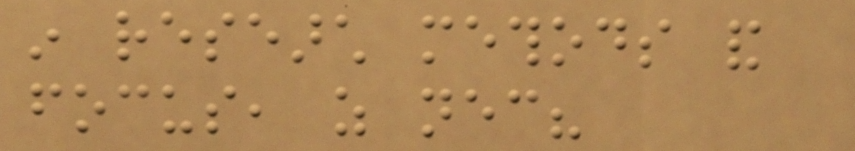in research methods and
focus, as necessary?
